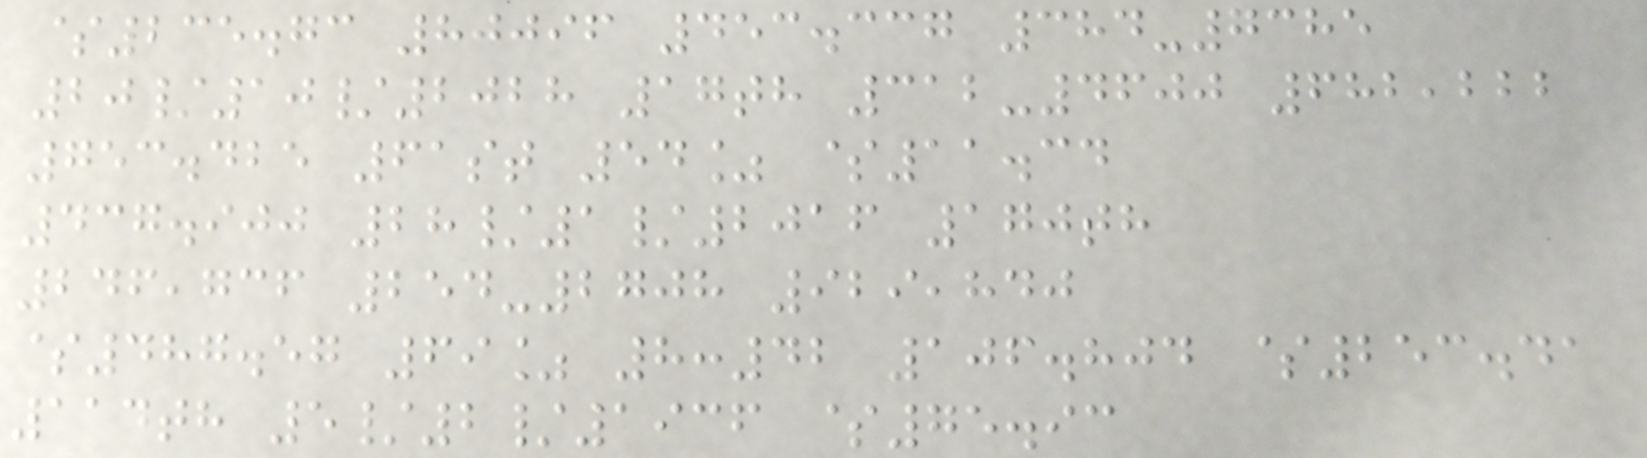$235.73 80096 453.337 384-7385
20/10/2028 17th 312-4600 682,222
753.425 61st 54% $11.34
437.900 28/1/2016 170th
246,736 254-2708 929,840
$487.57 69% 8:42 106.804 $253.41
114th 5/2/1936 $75.93
